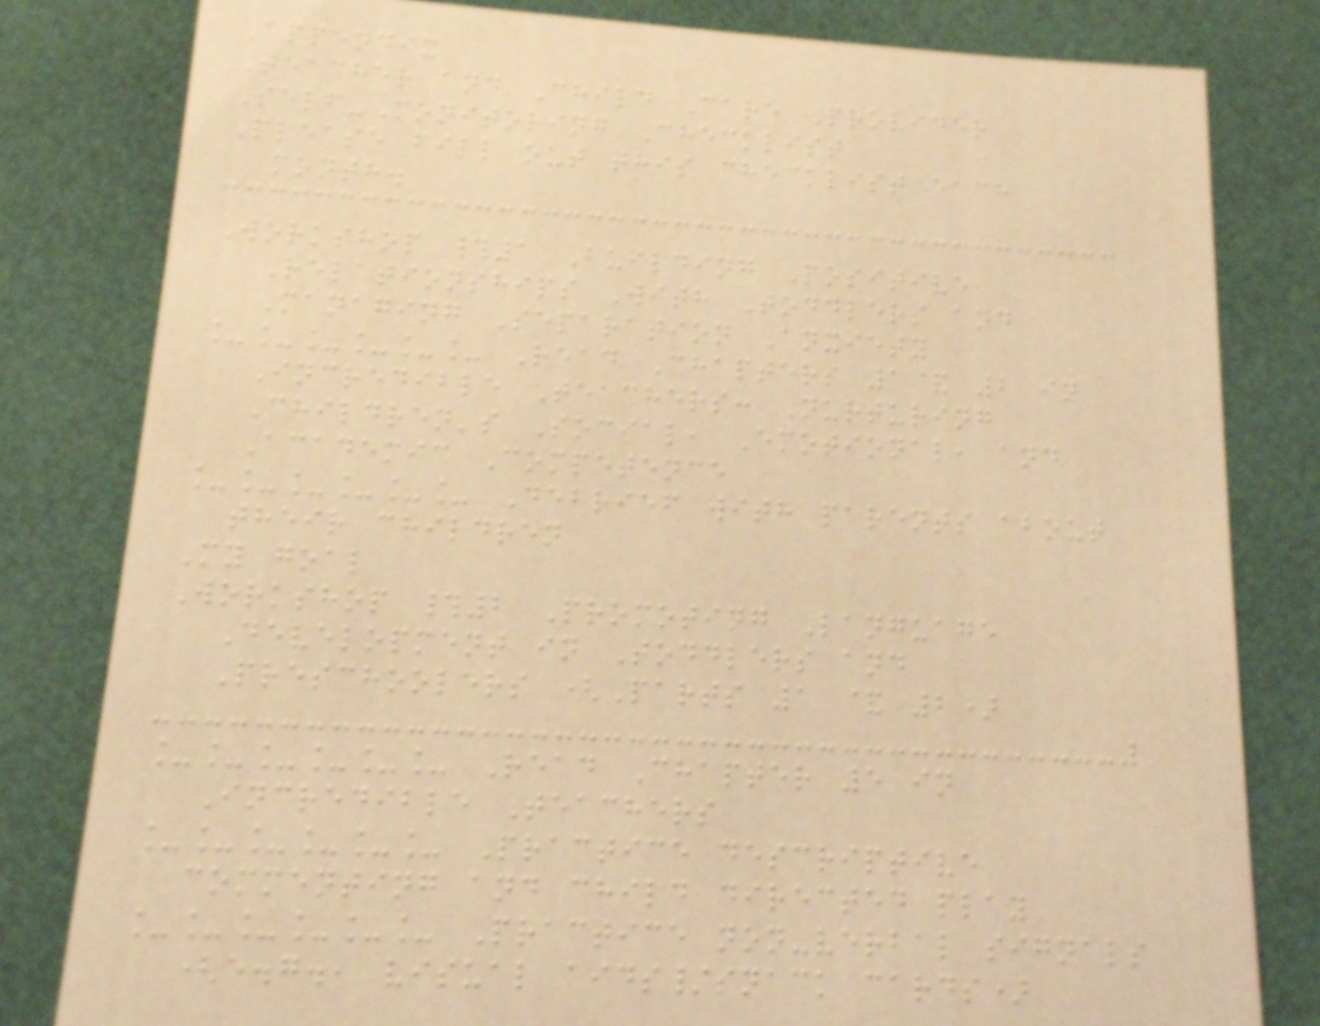Appendix
Teacher and Child Care Provider
Self-Monitoring Checklist
Please fill out this checklist each
month.
Workshop #1 Building Positive
Relationships With Toddlers and
Managing Separation Anxiety
______ Read Chapters 1& 2 in
Incredible Teachers: Nurturing
Children's Social, Emotional, and
Academic Competence
______ Debrief with parents about
their children
My goal
Workshop #2 Promoting Language
Development in Toddlers and
Preschoolers (Parts 1 & 2)
______ Read Chapter 5 in
Incredible Teachers
______ Practice descriptive
commenting and child directed play
______ Practice non-verbal signals
(e.g., visual aids/snack cards)
